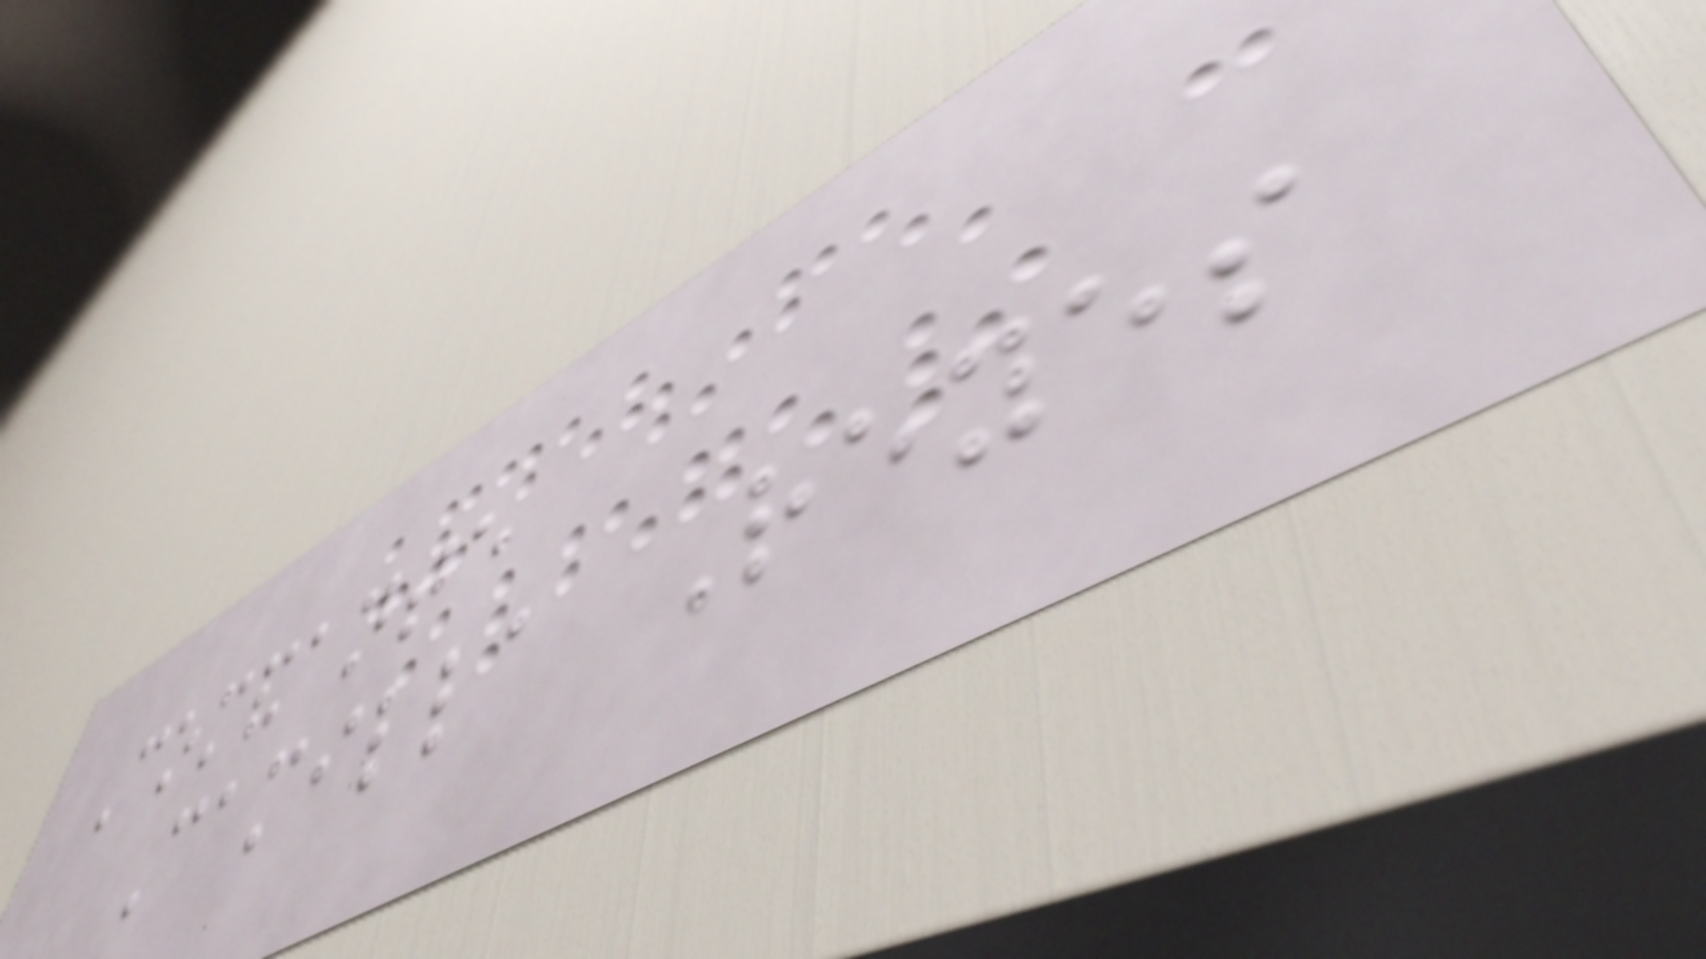Comandante
Camilla Reyes
